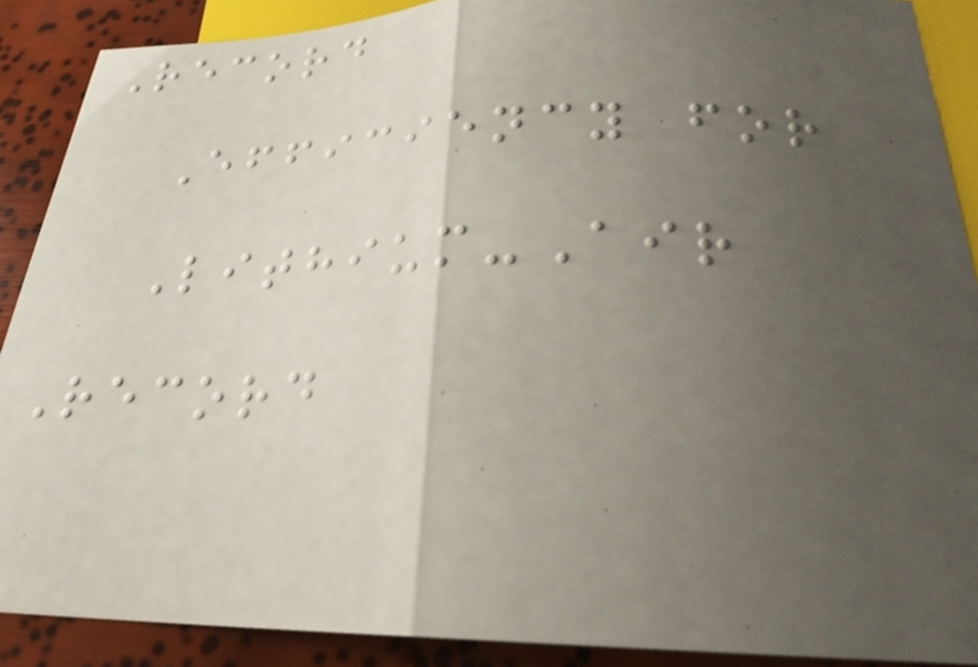Record
Efficiency for
Lithium-Air
Record
